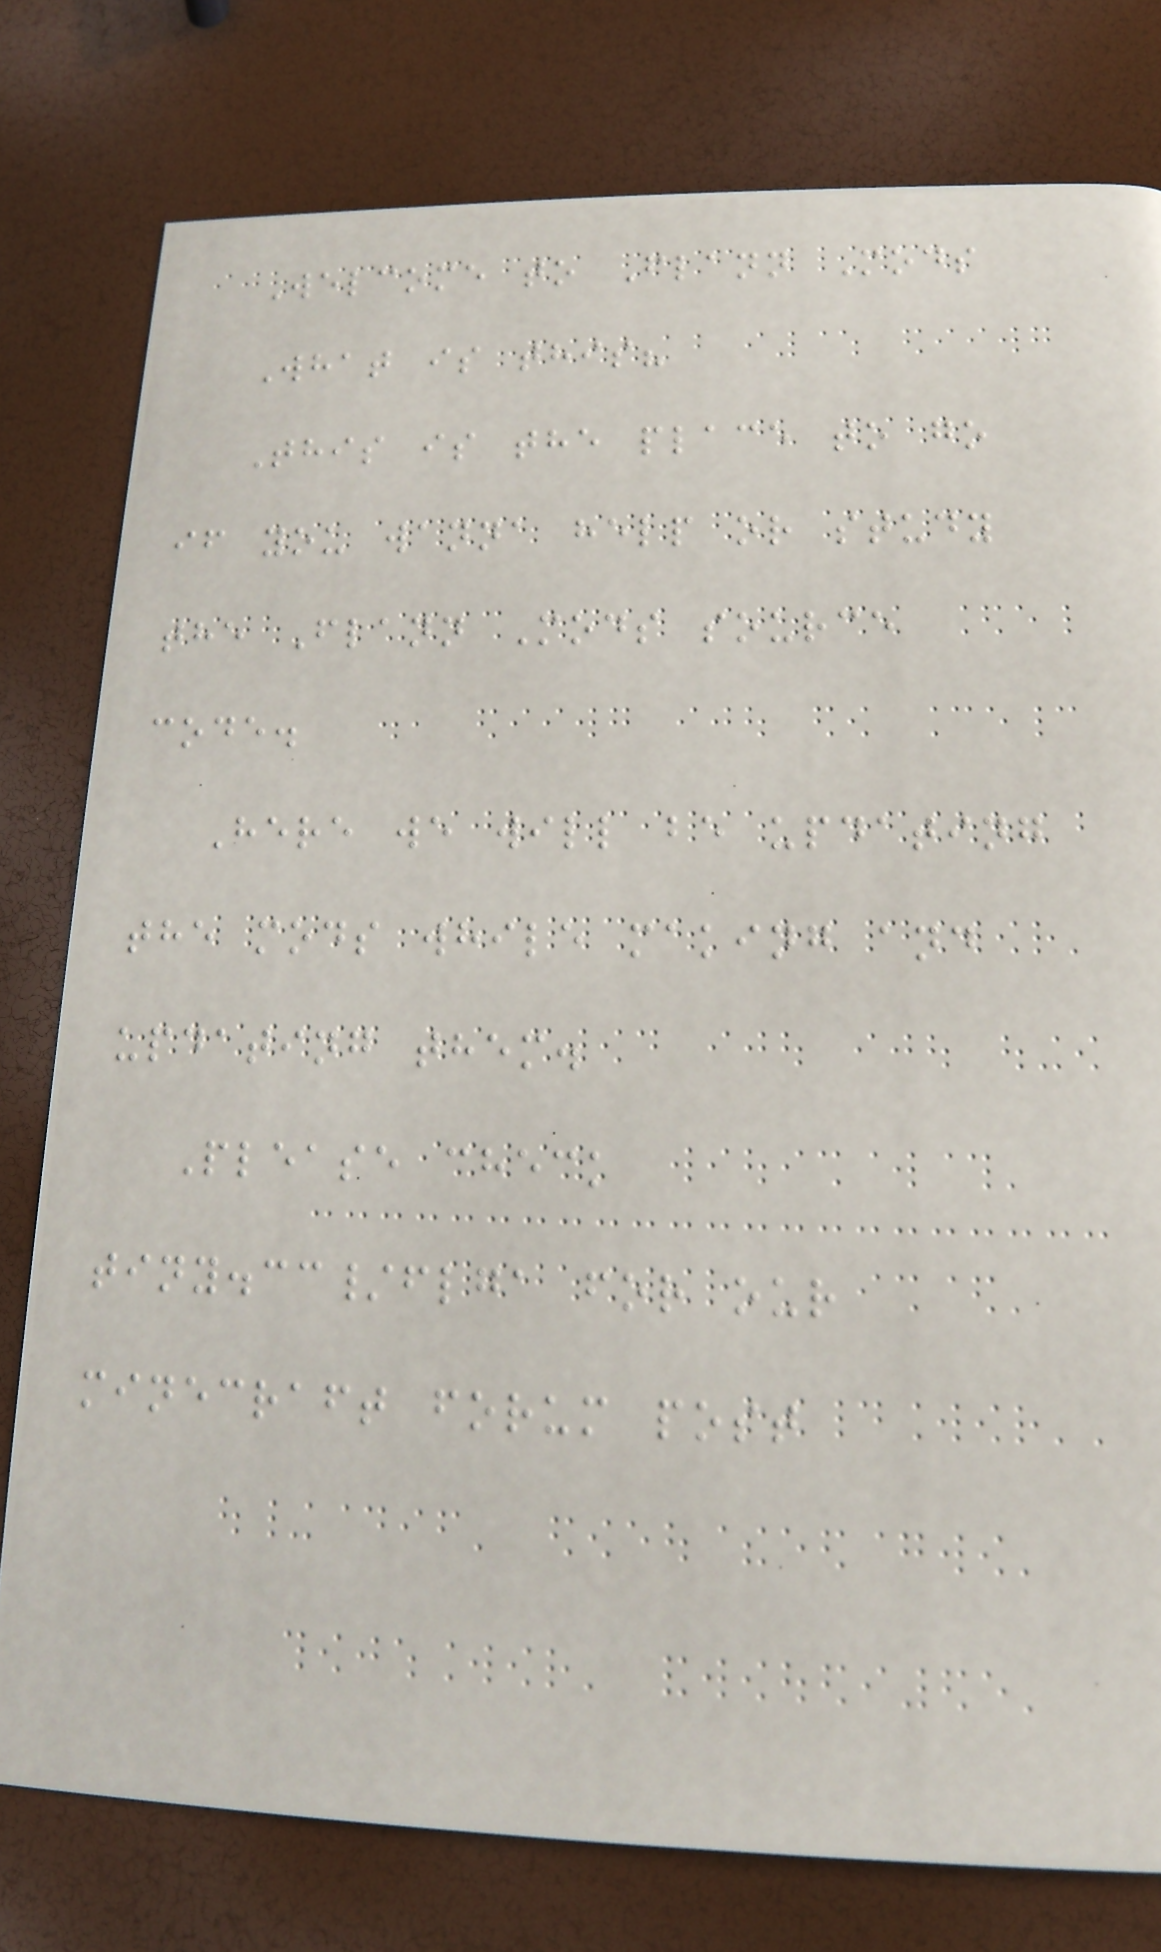Welcome to Flann Mods
What is this?
This is the place to go
if you wanna help or study
the Flann Mods source
code.
Here we will be updating
the mods while making and
updating them.
Please check
tiny.cc/flga for our
minecraft forum post
